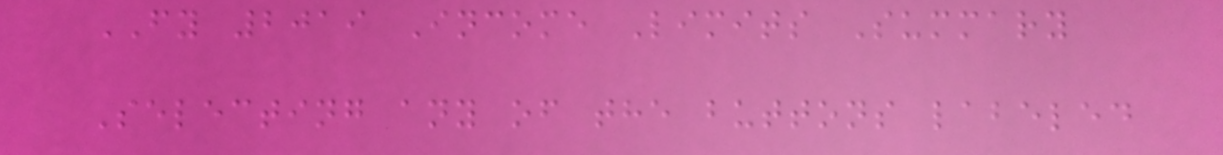FY 2019 Income Limits Summary
Selecting any of the buttons labeled
